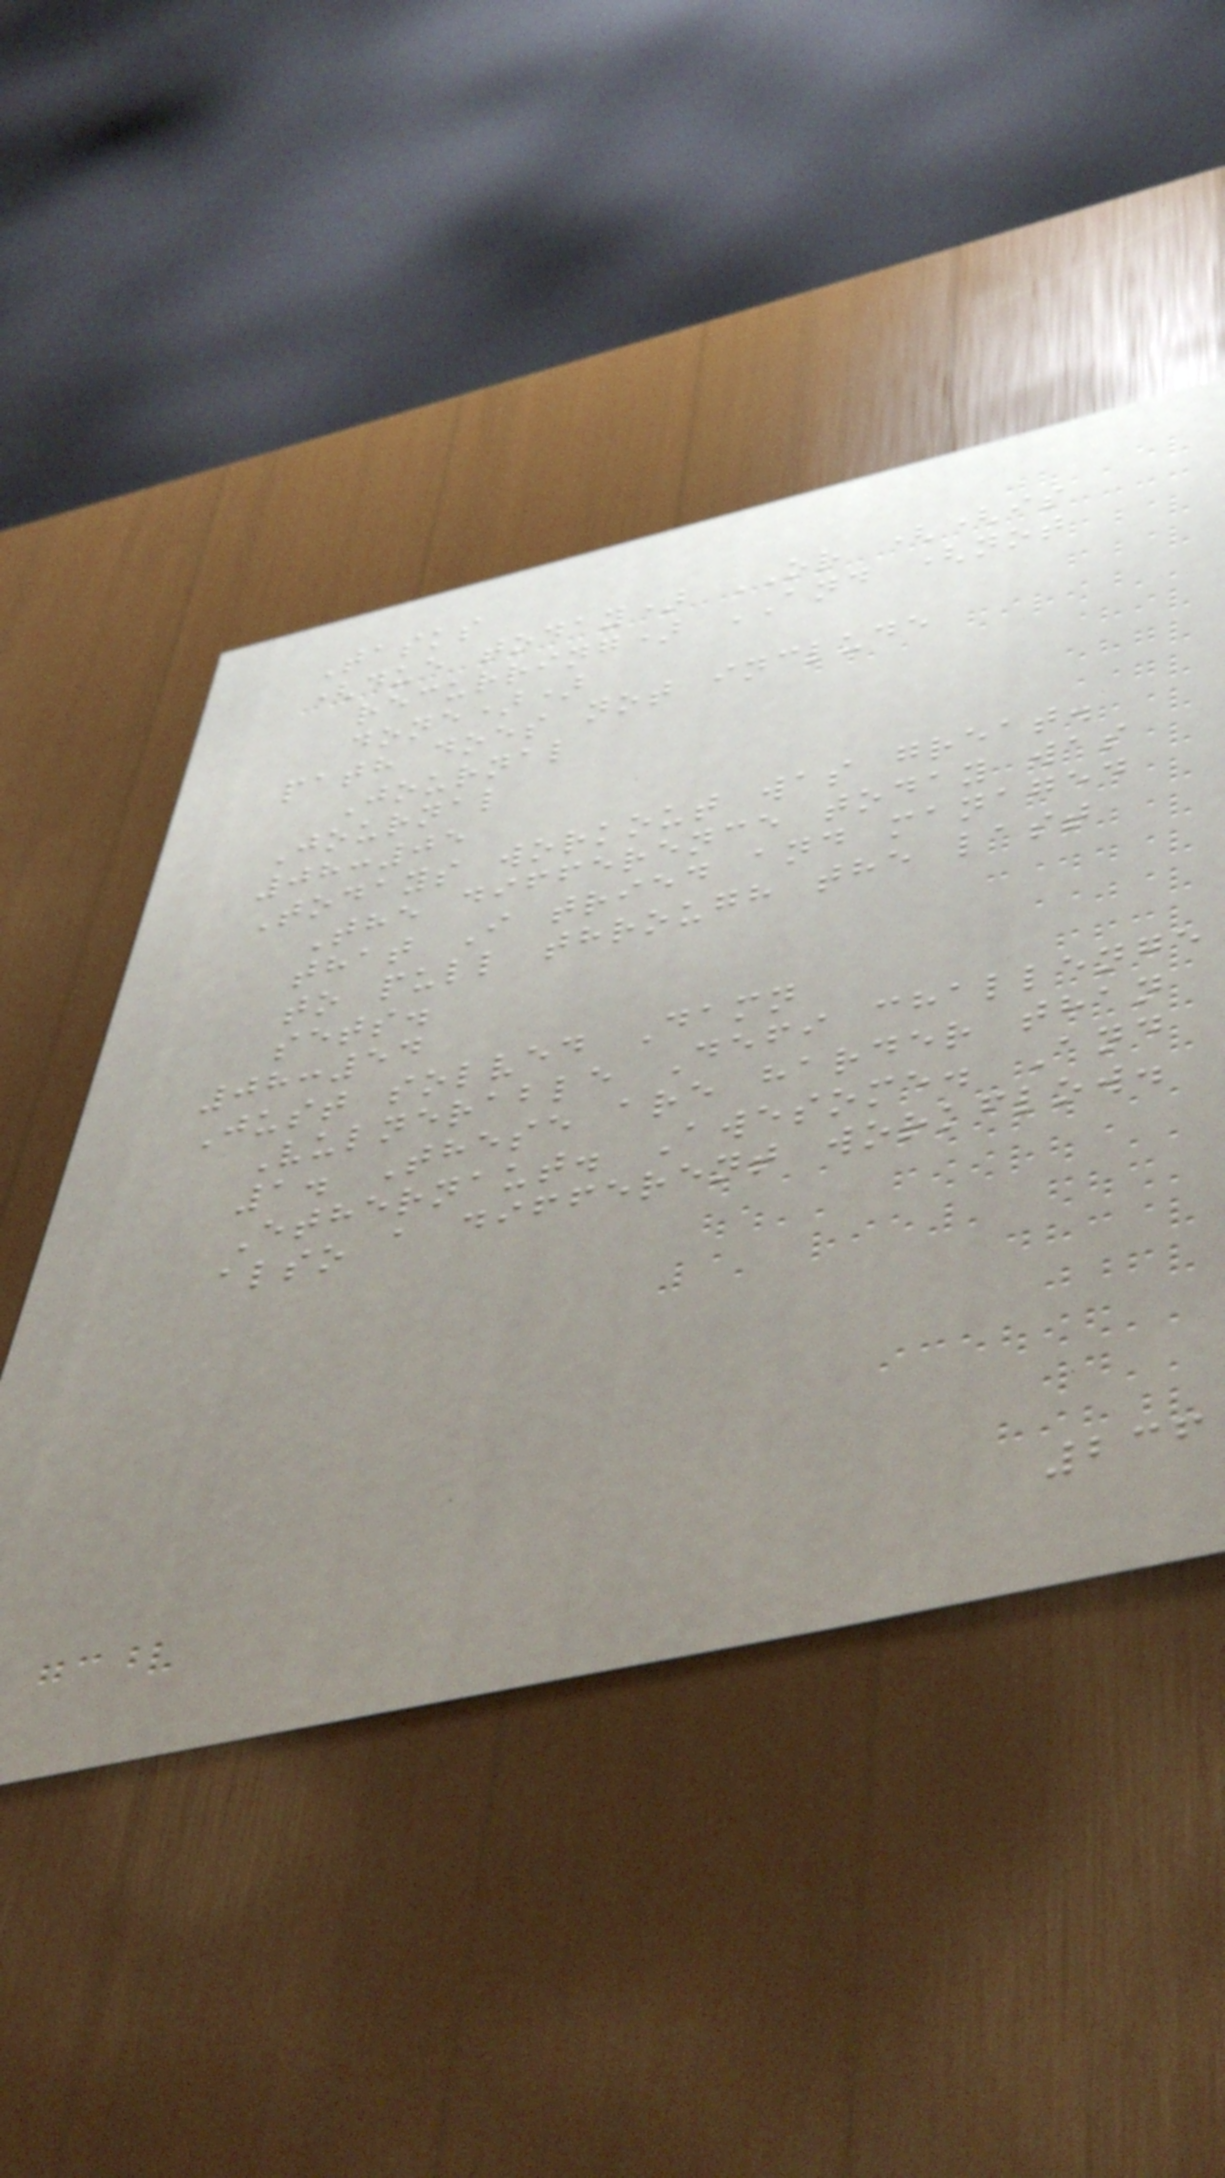Tasks
(due today) OR ((is
recurring) AND (not
done))
path does not include
Journal
Journal
08:05
Todays workout was great.
The difference today was
that I tried and managed
to pull through the last
sets.
08:54
Just solved Damn
Vulnerable Defi challenge
1. These are harder than
Ethernaut. Awesome. And
also a different workflow.
236
